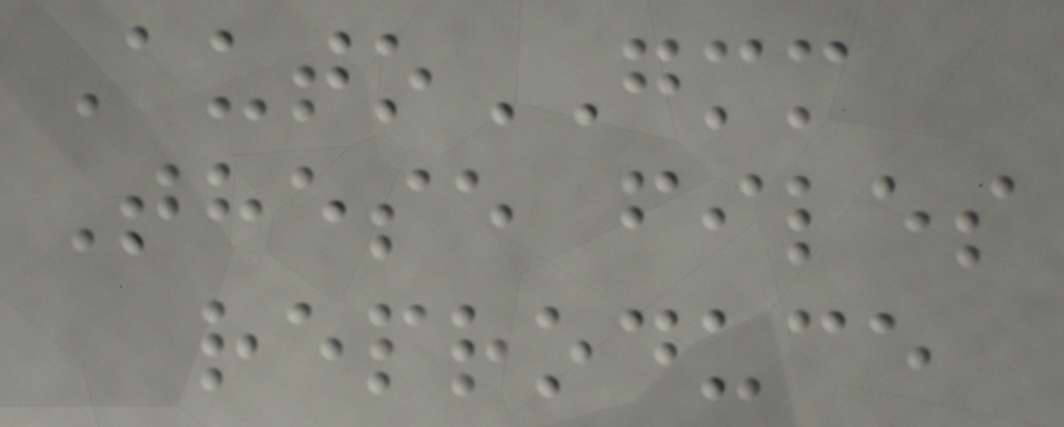AutoGMM
These files
reproduce
